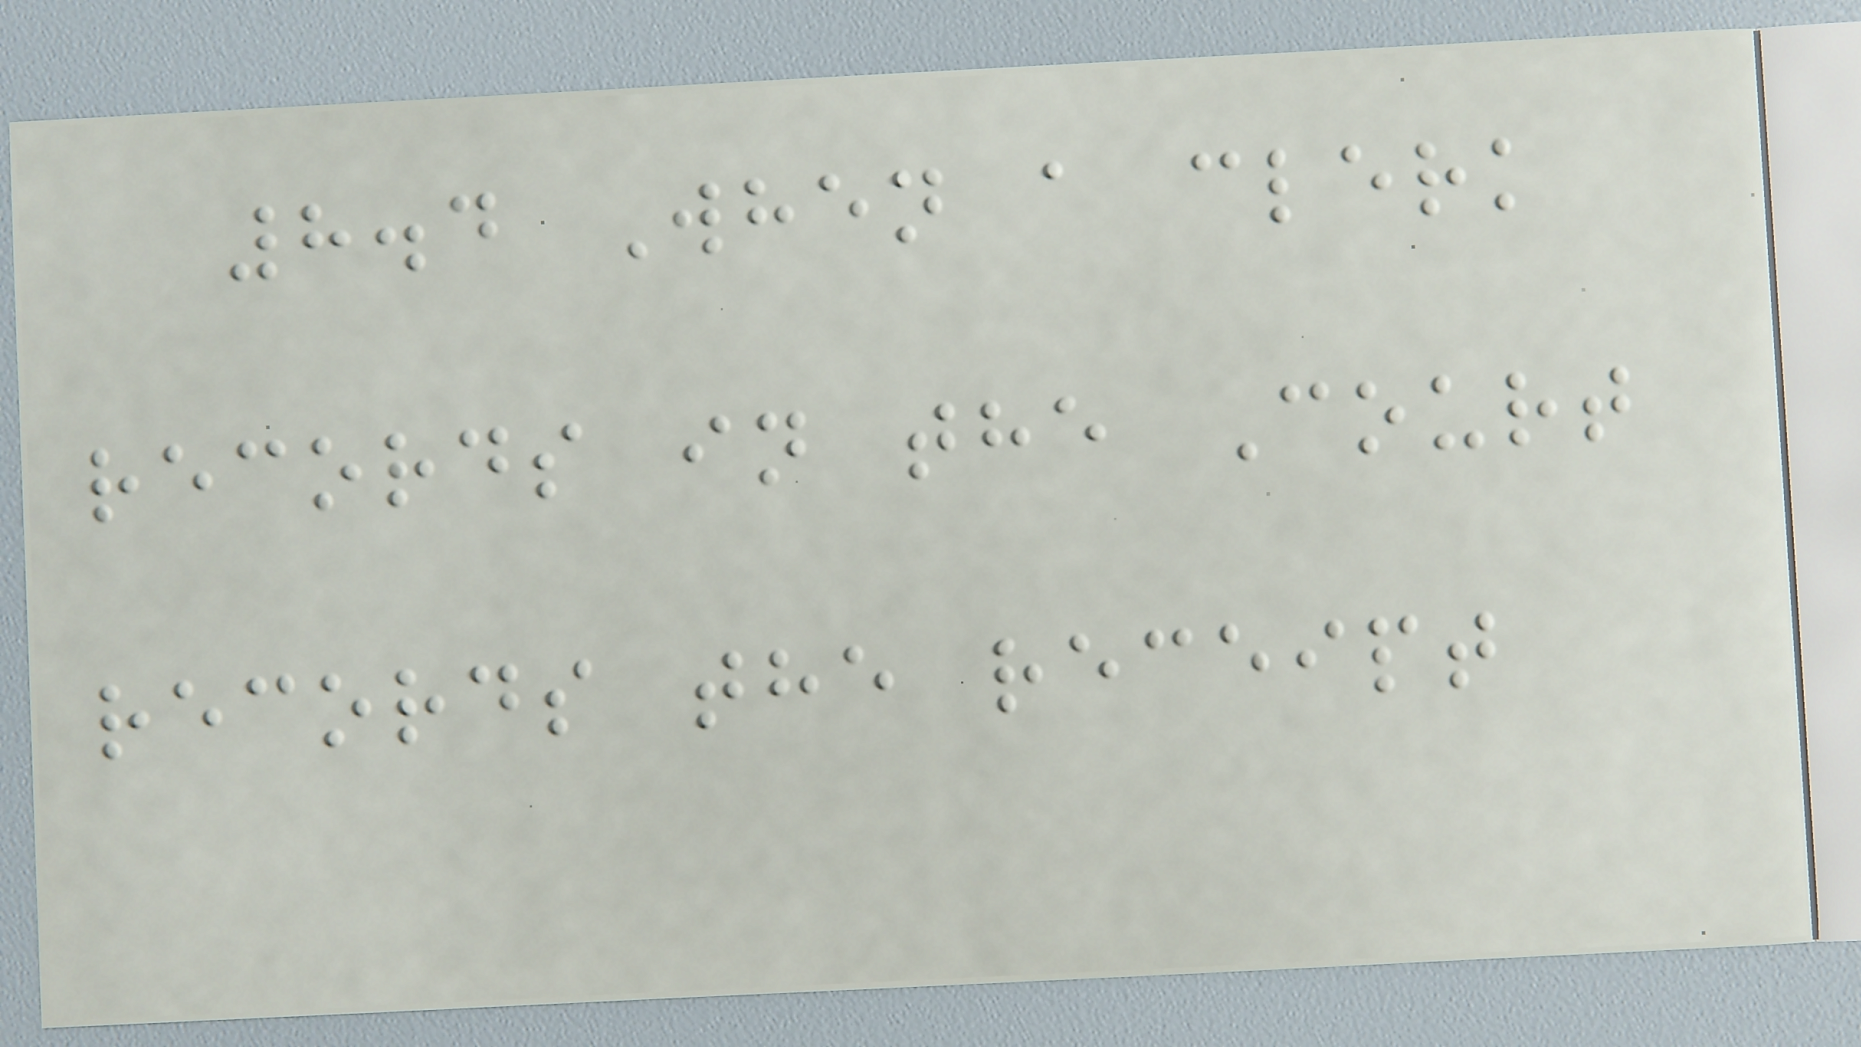8.4 When a clerk
records in the Court
records the receipt
